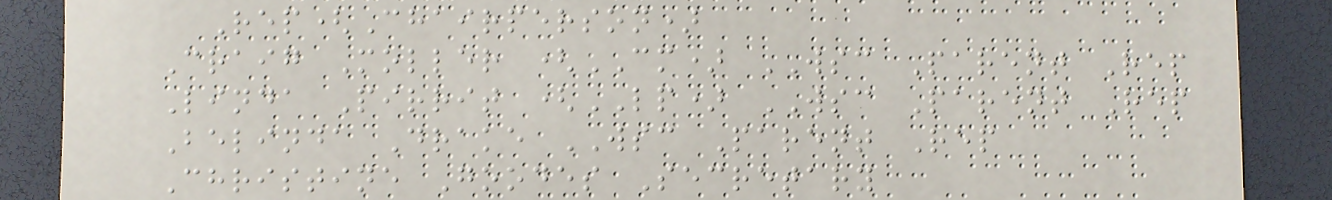Rep(Chairperson)
Craig Moller (CM) WSC Parent Rep
Linda Pirrit (LP) WSC Parent Rep
Belinda Drake WSC Parent Rep
Christine Goodes Secretary
